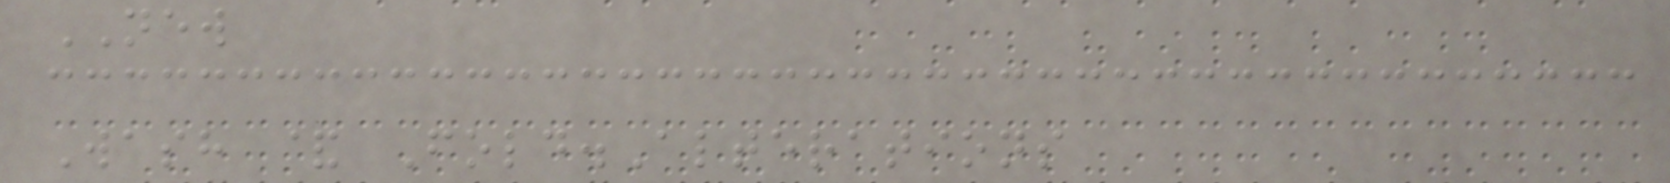NEW
Wash & Fold.Alterations
